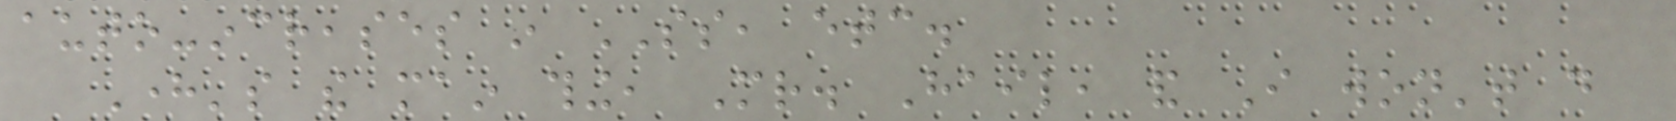auto-increases in SS, etc.
Here's the main thing, Mr. Hail, and I won't do
